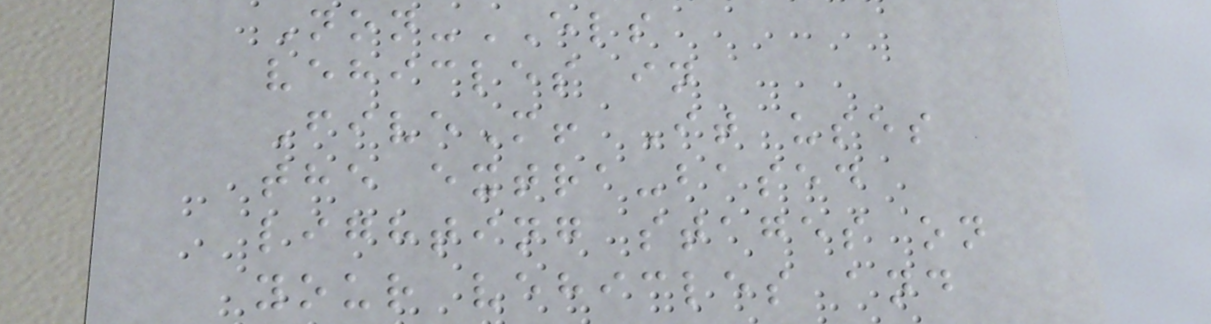Non-ELS
vehicles in
FiveM! It uses
the extra-based
lighting stages on
your vehicles and
